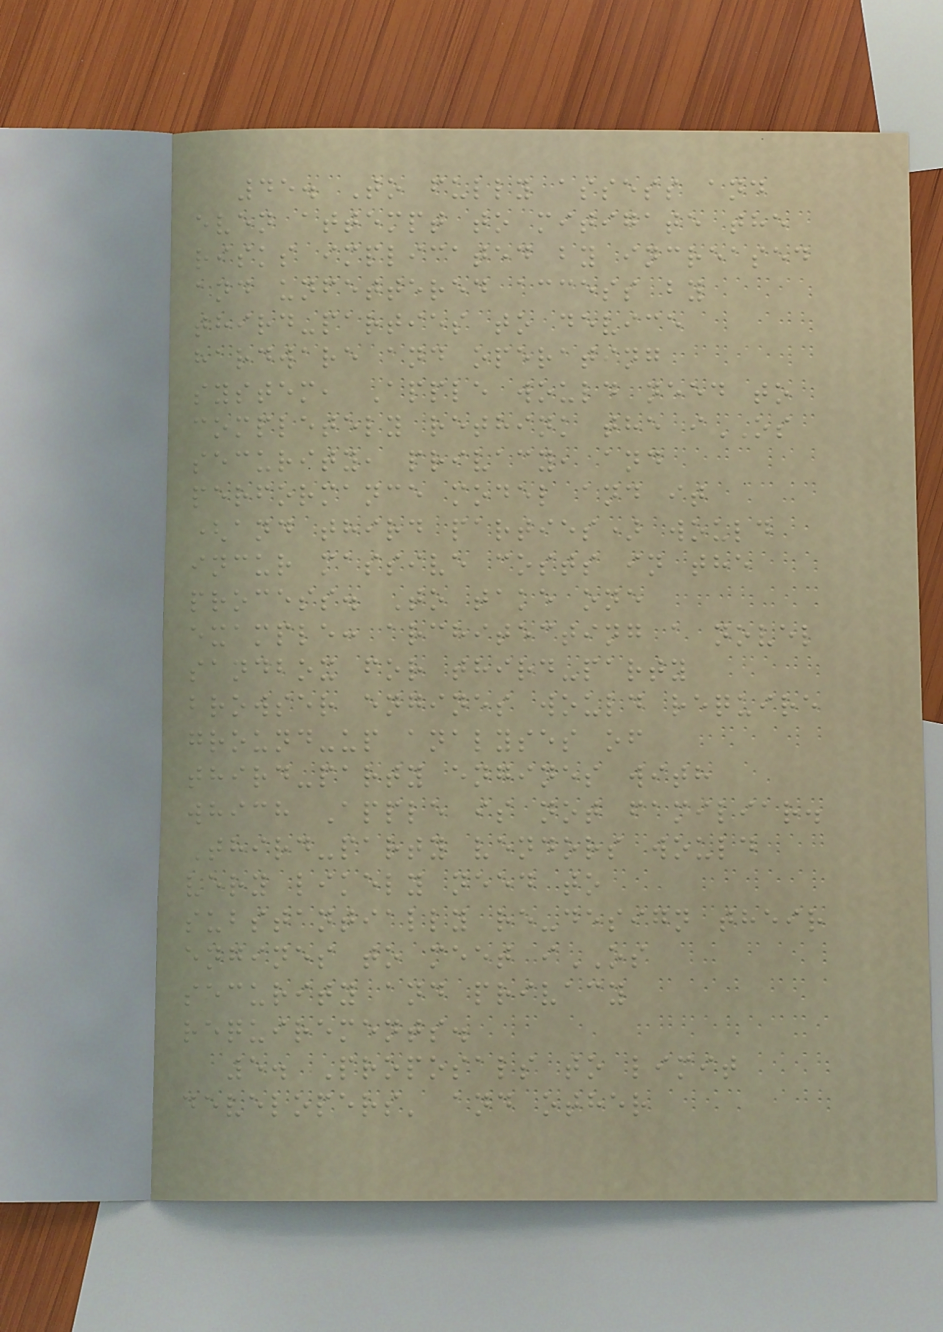45. To fully assess and
even attempt to mitigate the
risks implicated by increased
and unfettered access by
third-parties to device
hardware and operating
system, Apple would need to
completely rethink the iOS
security, privacy, and
performance model and it
(and third parties) would
incur massive costs in the
process. To take one
example: architecting a novel
sandbox for third-party
browser engines would require
ground-up analyses of
third-party engines with
which Apple is not familiar.
Third-party vendors would
very likely need to
substantially re-design their
engines to meet iOS
security and privacy
requirements.
5. Proposals to limit
developers' and other
